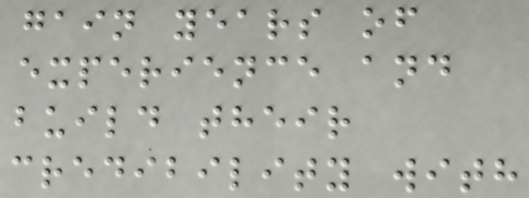gain years of
experience and
build their
credibility with
